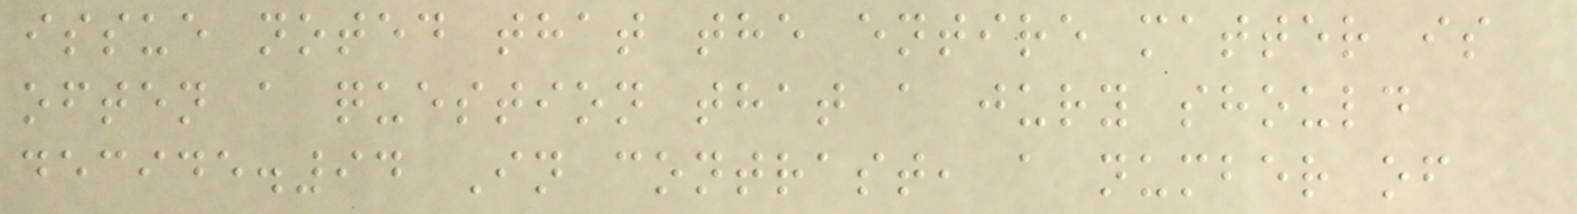issue noted that the entire matter is
often a question that a jury should
decide.94 In contrast, a number of
